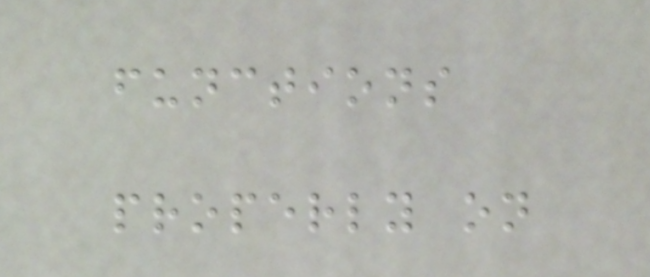functions
properly on
